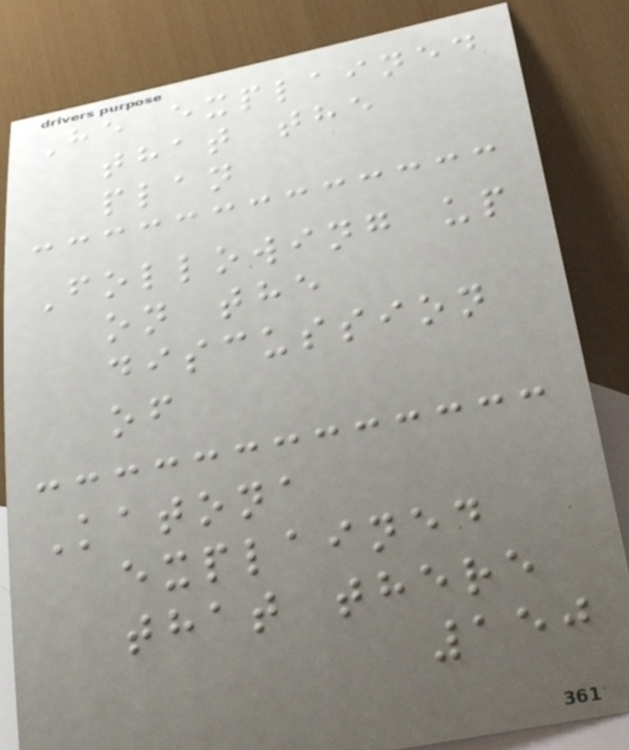He explained
that the
plan
Following up
on the
discussion
of
Katona
explained
that there
150
